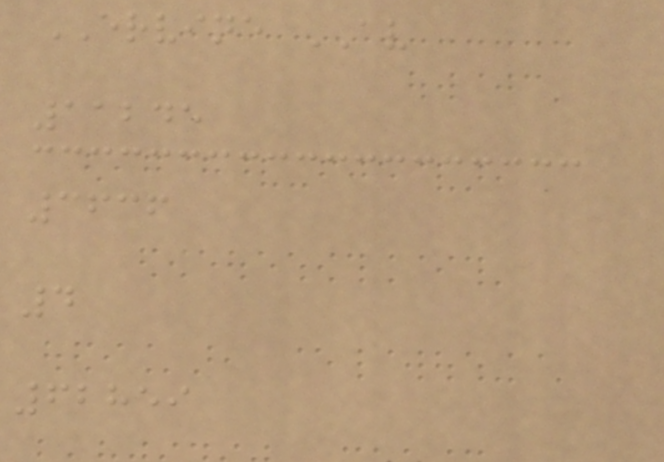ERVINE AV
11245
3636
4
62859
